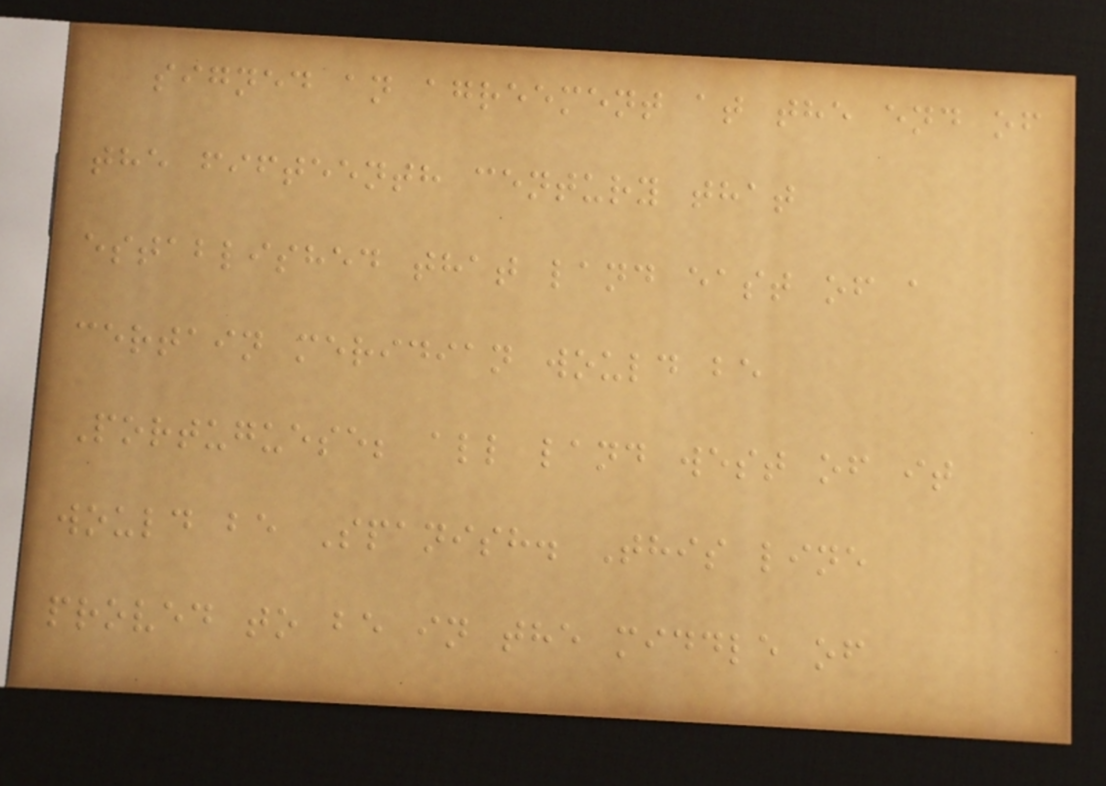signed an agreement at the end of
the fifteenth century that
established that land east of a
certain meridian would be
Portuguese; all land west of it
would be Spanish. This line
proved to be in the middle of
